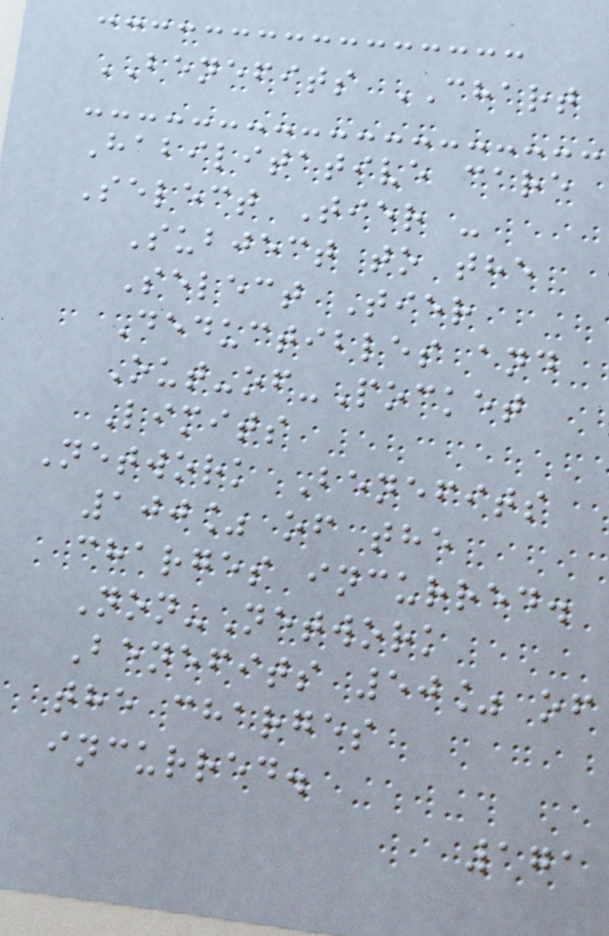BENEFITS CHART
Habilitative care
Select Tier -
Subject to the
Select Tier
Deductibles and
Out-of-Pocket
Limits
Network Benefits
100% of the
charges incurred.
Non-Network
Benefits 50% of
the charges
incurred.
171
